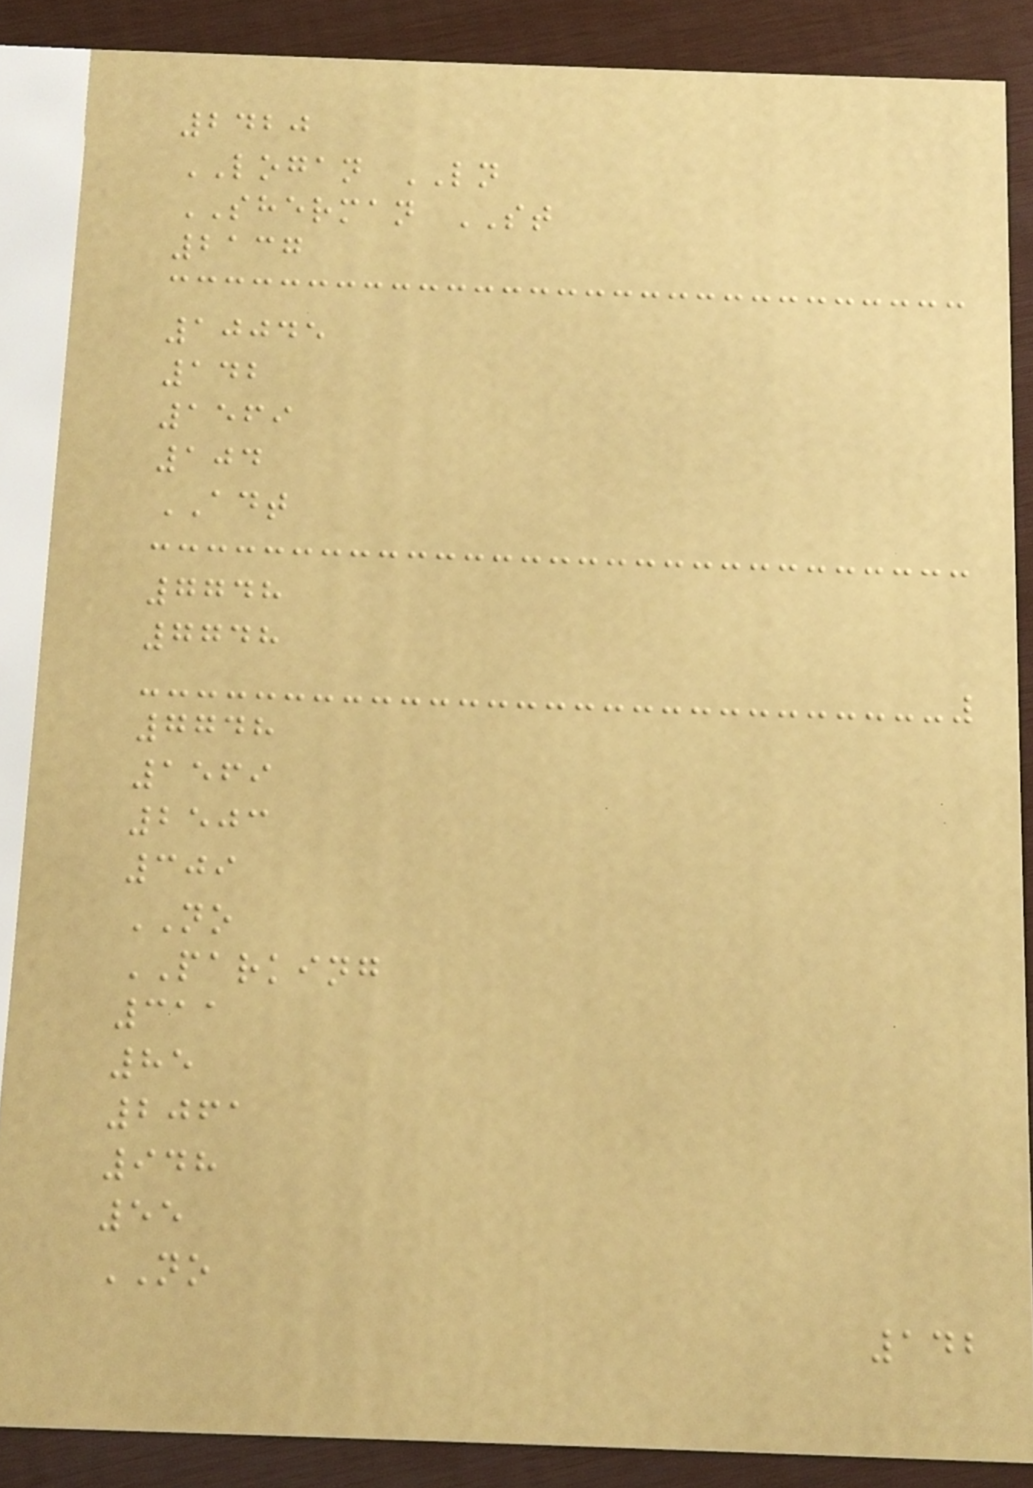2420
LOGAN LN
SHERMAN ST
2137
10045
142
1569
104
ADT
7748
7748
7748
1569
2503
309
NO
PARKING
311
85
2061
948
55
NO
142
